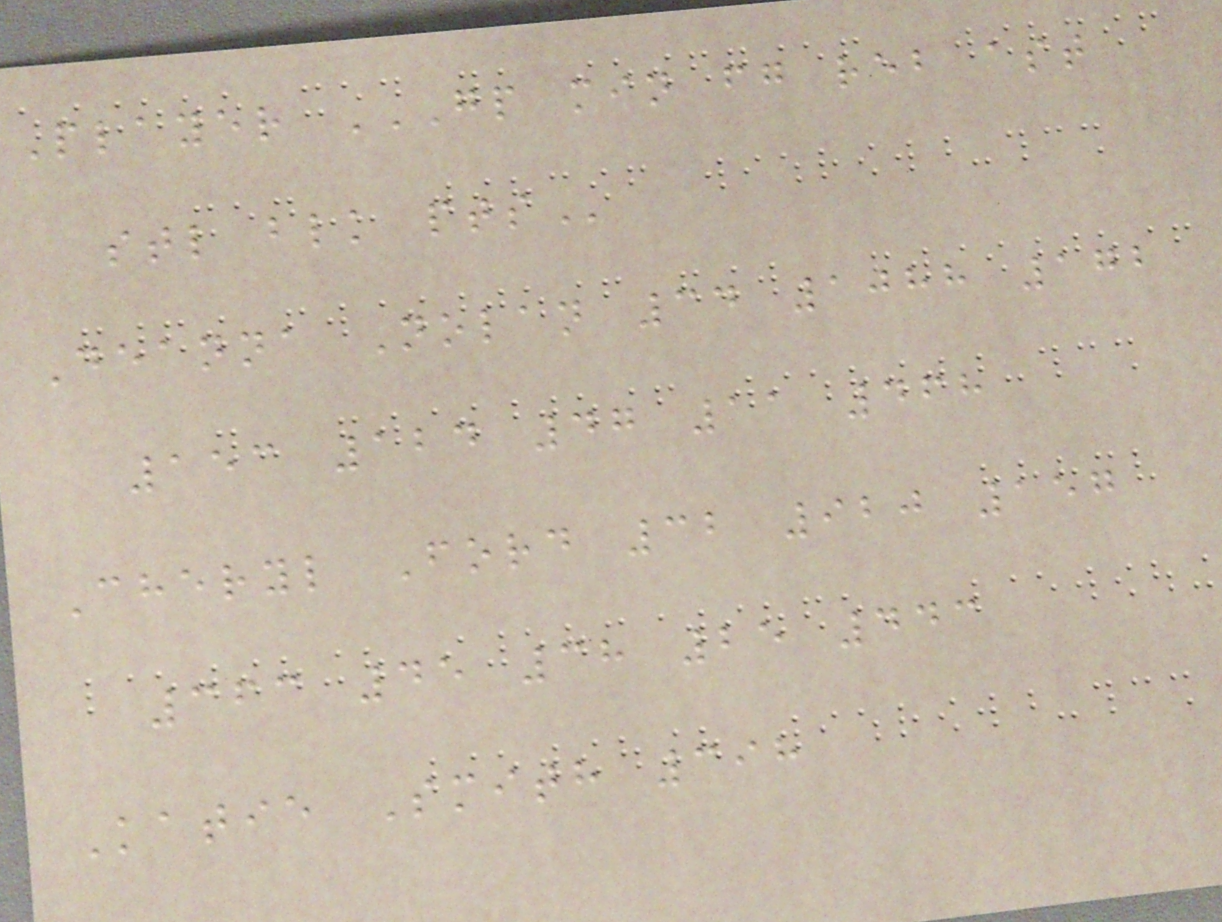Player GP MIN FG REB AST
STL BLK PTS
Deanna Nolan 34 1088 172
153 124 47 11 468
Cheryl Ford 32 920 157
363 45 38 25 443
Katie Smith 398
